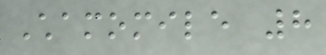Chamomile 8
